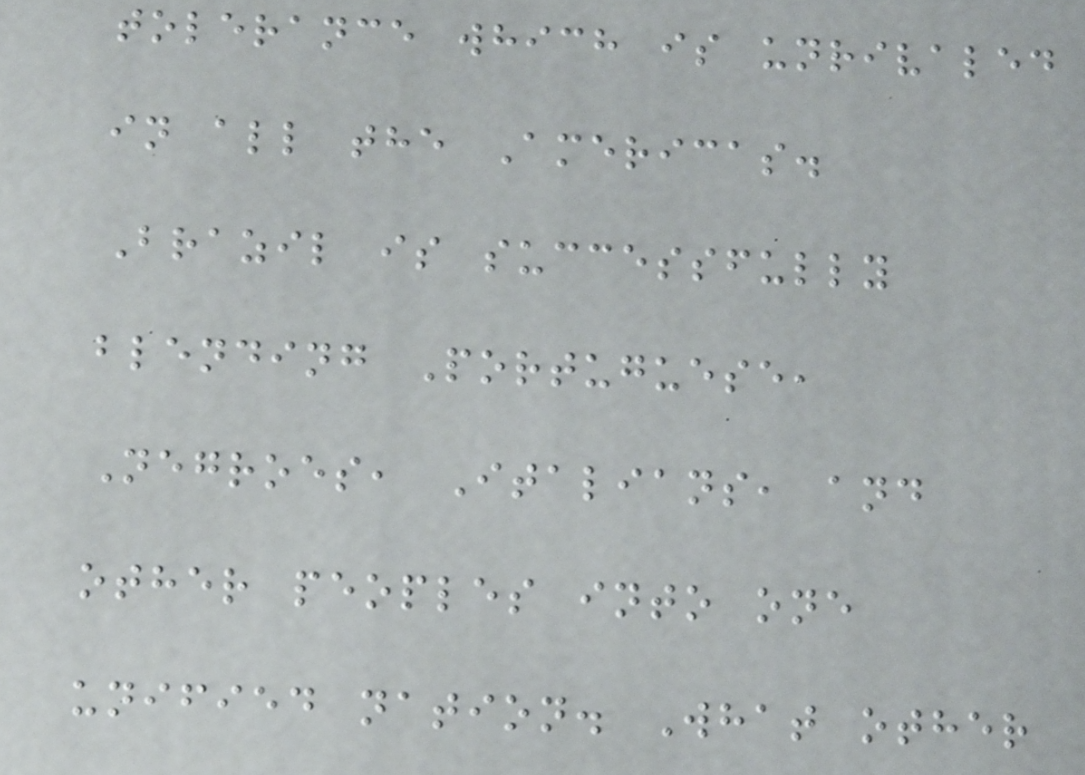tolerance which is unrivaled
in all the Americas.
Brazil is successfully
blending Portuguese,
Negroes, Italians, and
other peoples into one
unified nation. What other
